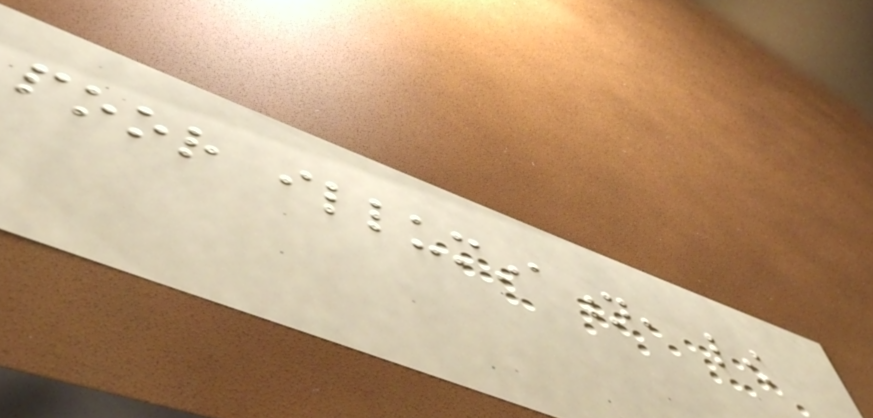poor illumination, low
